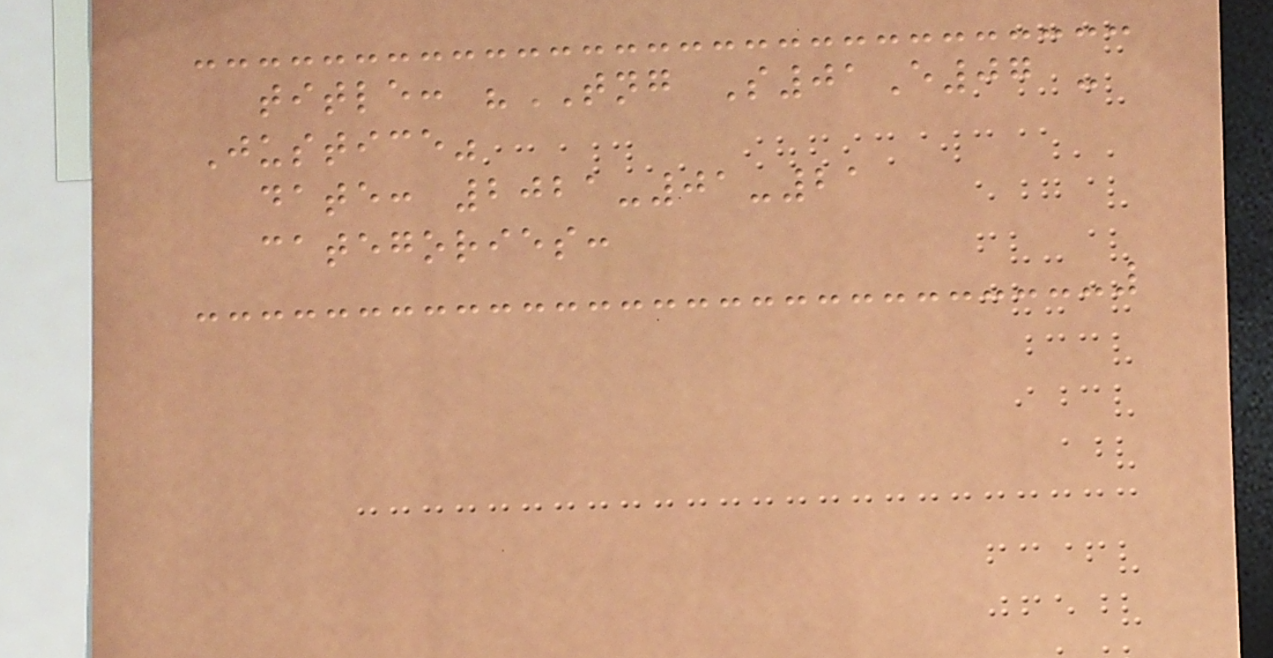title: "TNG S01E07 -
Justice"
date: 2021-01-21
categories:
